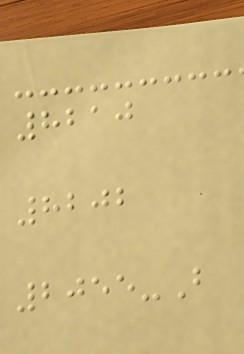8210
8202
2055-B
